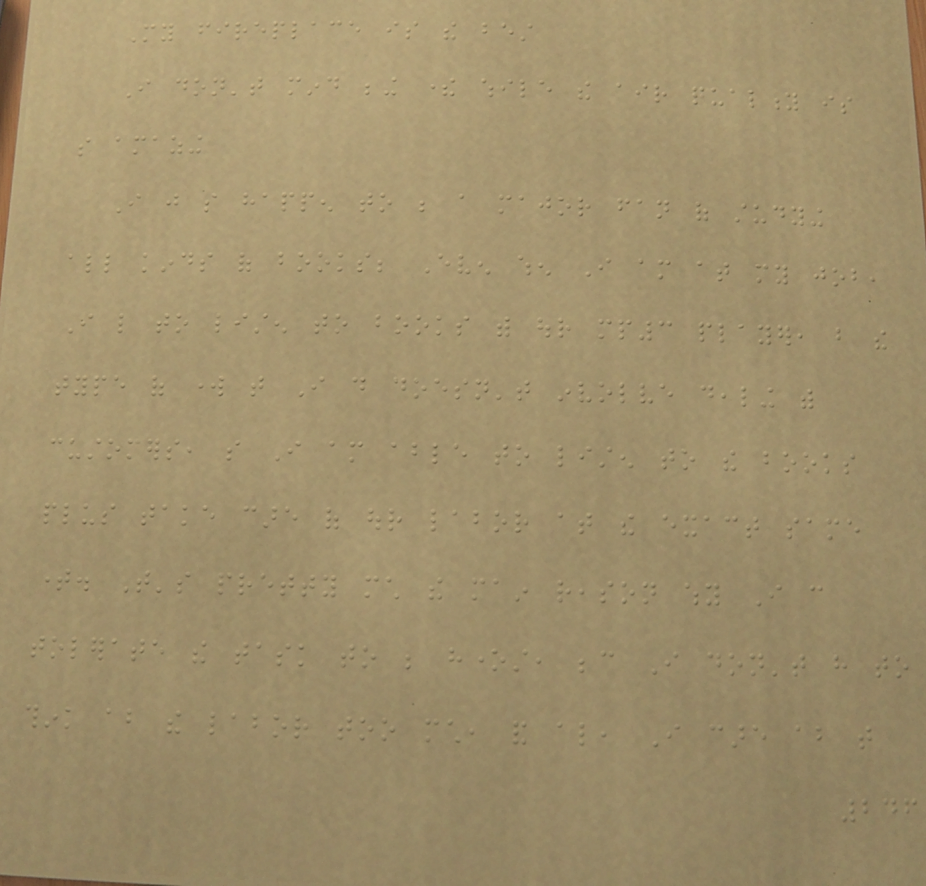My fireplace is the best
I don't mind being there while the air quality is
so amazing
I just so happen to be a major fan of studying
all kinds of books; Even when I am at my job,
I like to listen to books with our mp3 player, but the
type of work that I do doesn't involve dealing with
customers, so I am able to listen to the books
plus take care of our labor at the exact same
time. That's pretty much the main reason why I can
tolerate the task to be honest, because I don't have to
think about the labor too much, and also, I care about that
246
